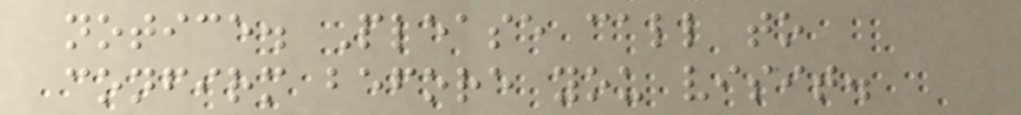notice. Please call to
confirm before you visit.
